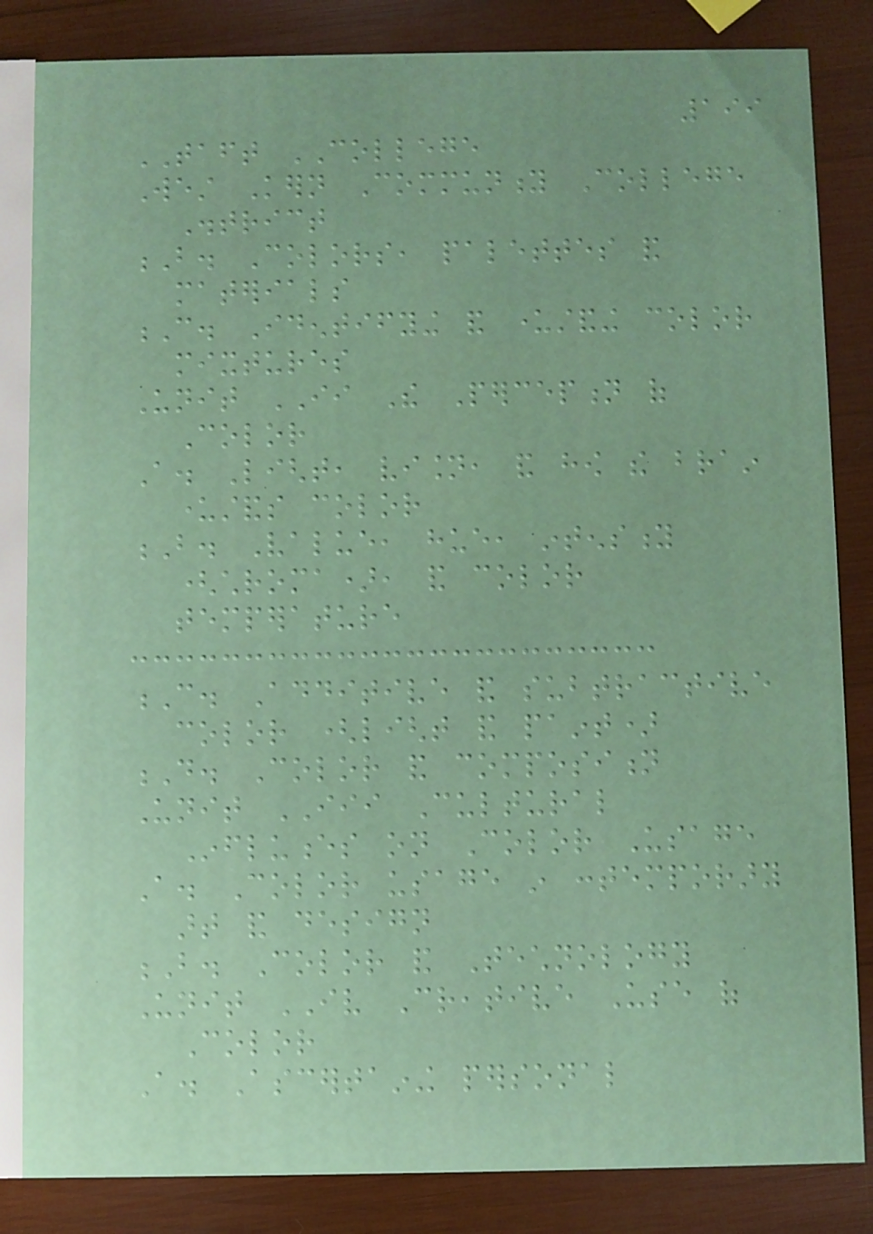199
TAFT COLLEGE
West Kern Community College
District
B. Colors, palettes and
materials
C. Identifying and understanding color
mixtures
Unit II The Perception of
Color
A. Light, vision, and how the brain
understands color
B. Value, hue, intensity
(chroma), and color
temperature
C. Additive and subtractive
color (light and paint)
D. Color and composition
Unit III Cultural
Influences on Color Usage
A. Color usage in contemporary
art and design
B. Color and Technology
Unit IV Creative Use of
Color
A. Ascertaining personal
